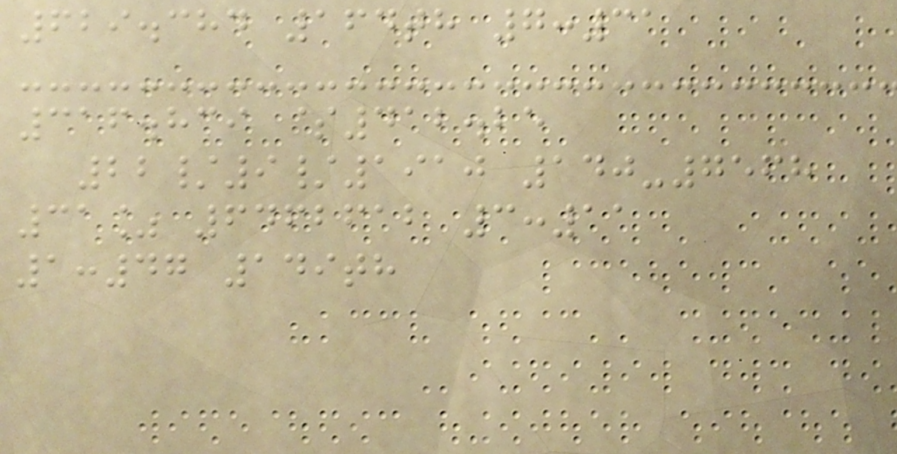629.384 164th 7:31
316.839 $412.25
22/9/1910 140-7568
31% 6462612 3:11
1:47 149th
